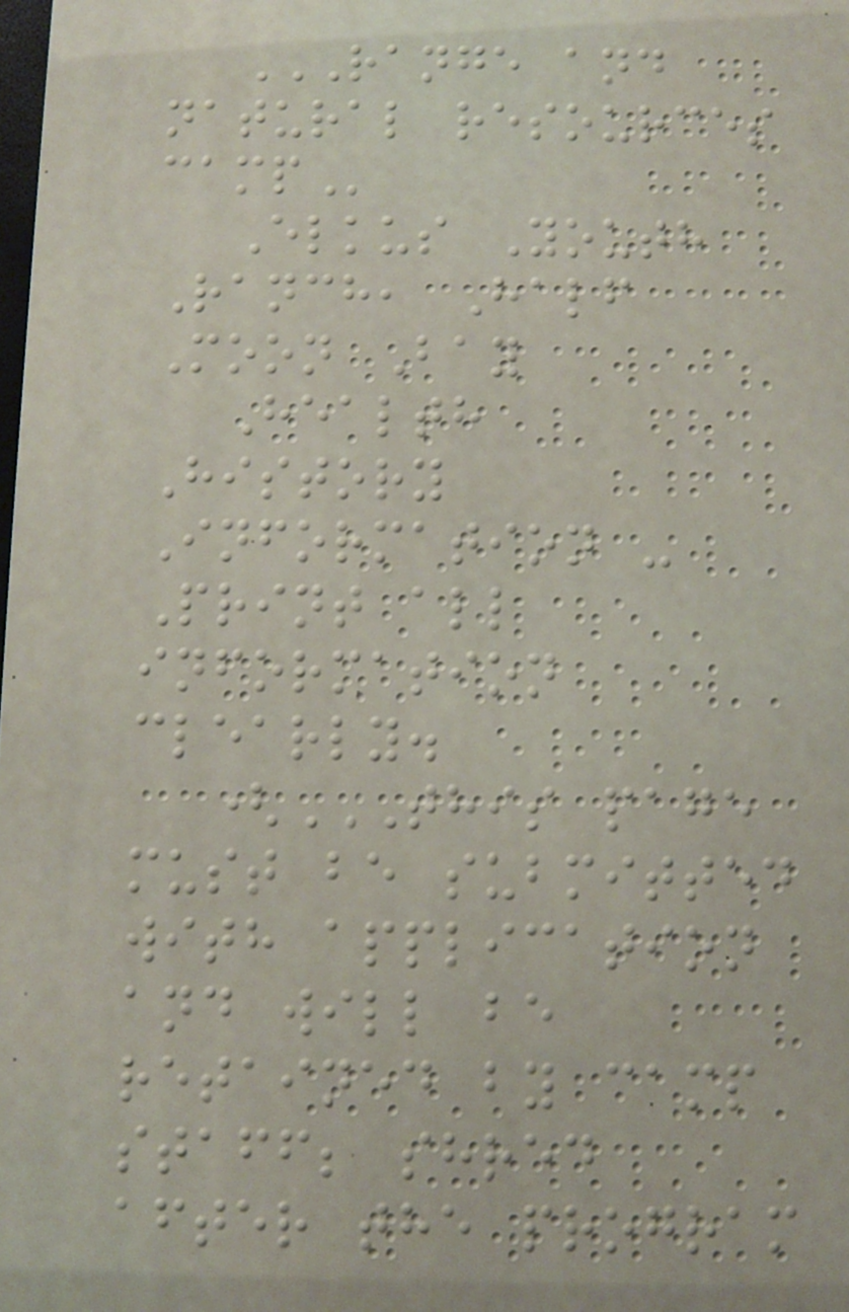RANGE AND
NATURAL RESOURCES
CAMP
Elkus Youth
Ranch, Half
Moon Bay
Health
History
Information -
Print all
information
clearly.
(THIS PAGE
MUST BE SUBMITTED
WITH APPLICATION
AND WILL BE
RETAINED BY CAMP
STAFF; SHRED
AFTER THE PROGRAM
